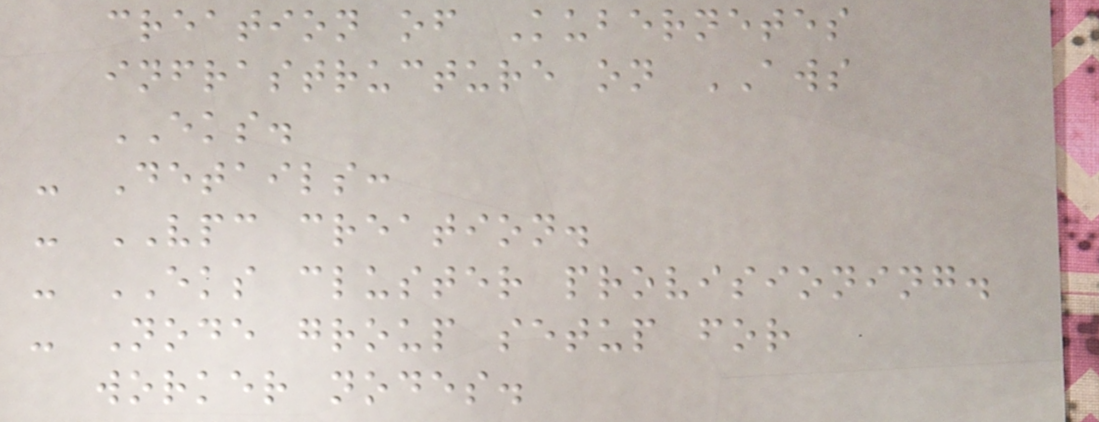creation of Kubernetes
infrastructure on AWS
EKS.
- Details:
- VPC creation.
- EKS cluster provisioning.
- Node group setup for
worker nodes.
